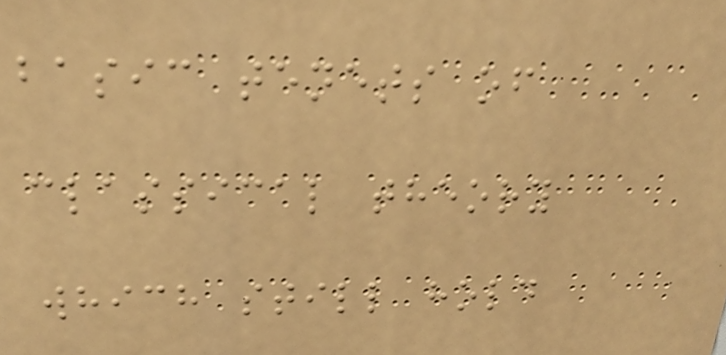basic tenets of
classical theory
which still hold
